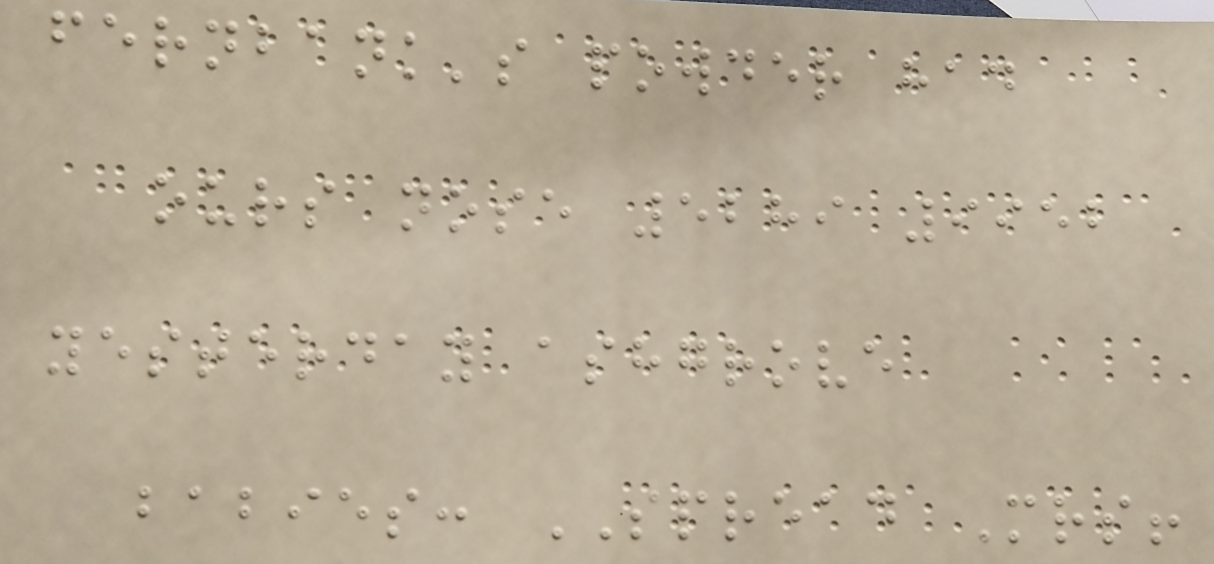fernbank's powder had
ours nose 5289 9952
yesterday ashgrove
babies: SPREAD Mrs!
